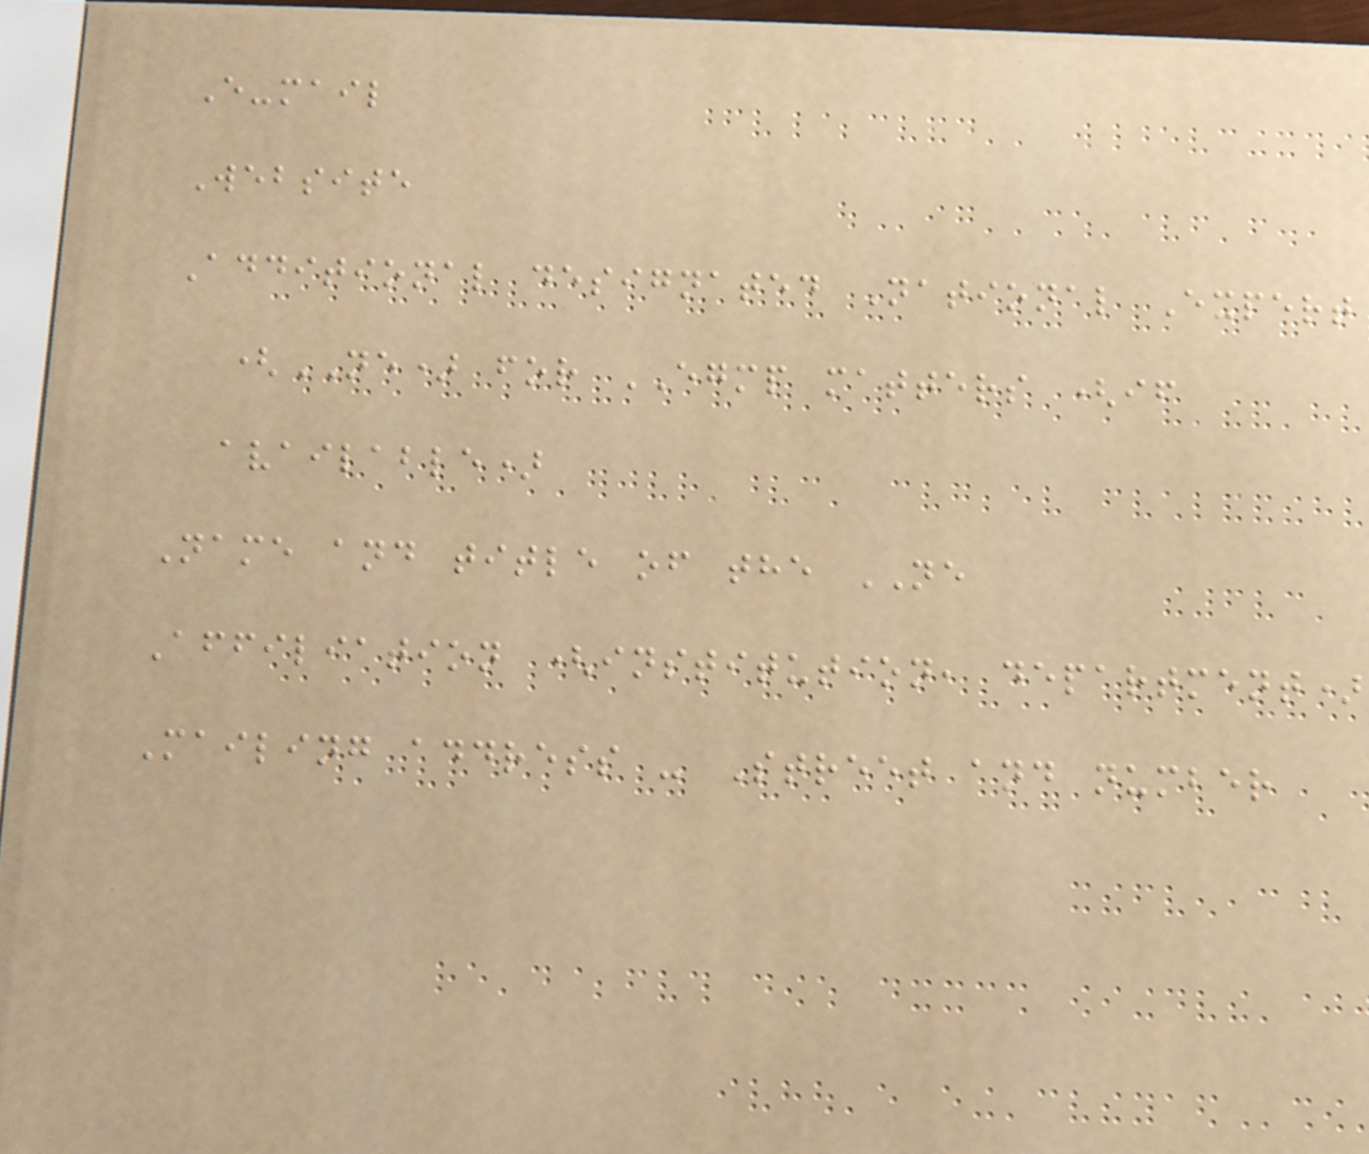E-mail
Website
Additional designated National Expert
(NE) for EGMP matters (if
available)
Name and title of the NE
Affiliation (institution, department)
Mailing address - Street and number
